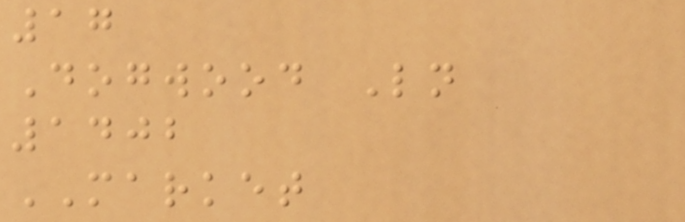17
Dogwood Ln
1402
MARKET
